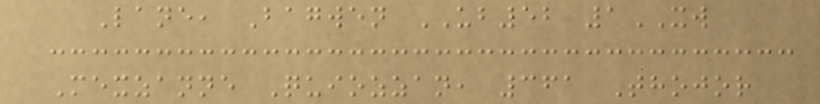Lane, Bagwen UB52 1XW
Mexzanne Quiozzan, 361 Thojor
